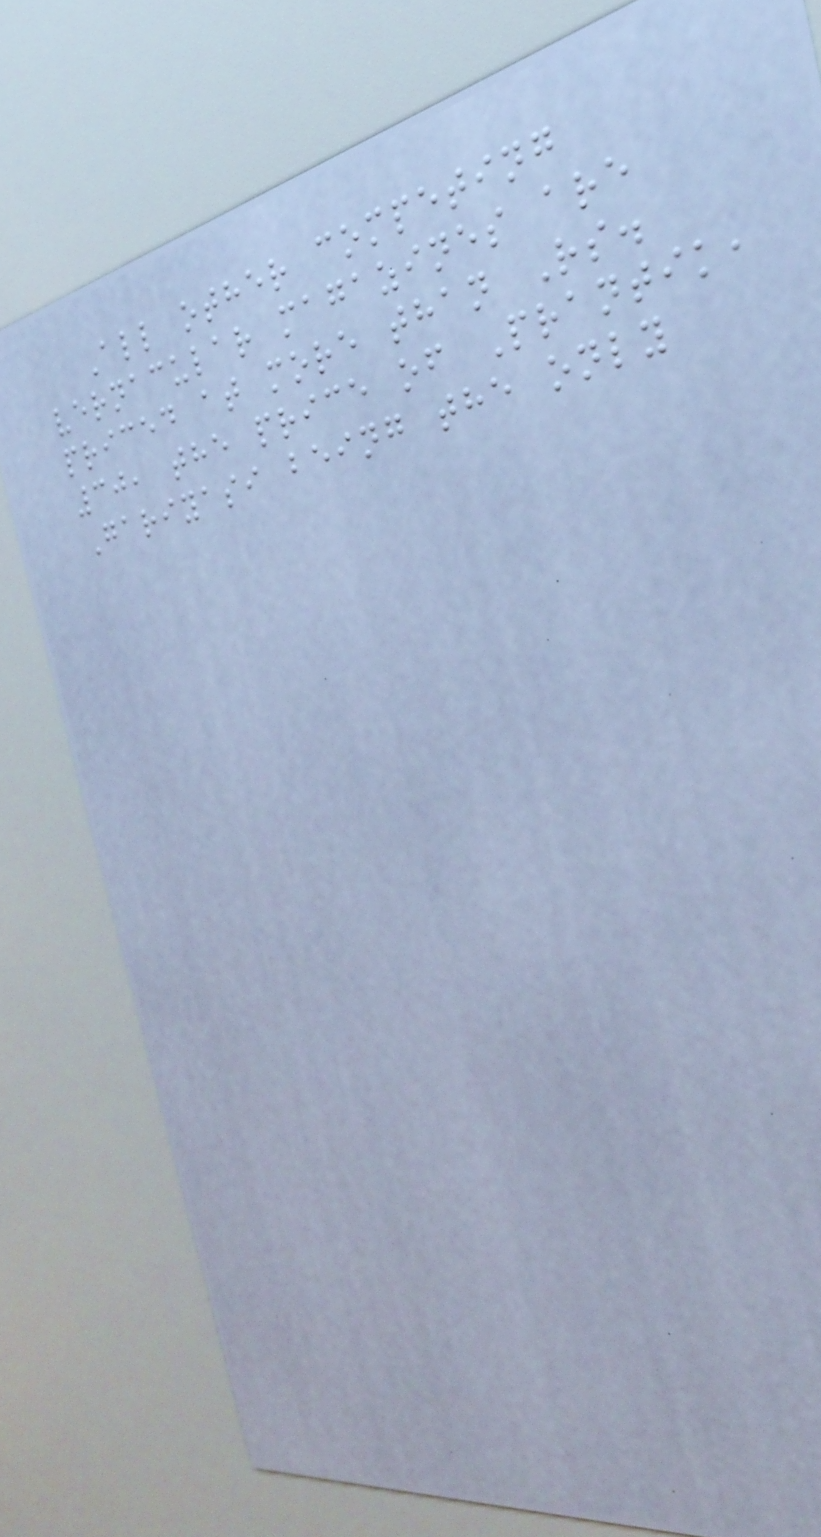All other competing
vernacular magazines are
priced at more than Rs.
30, the price of Prantik,
Gariyasi being the only
